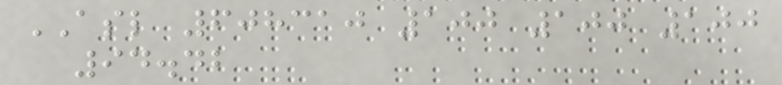ASL 608310 100 100 100
94.42
